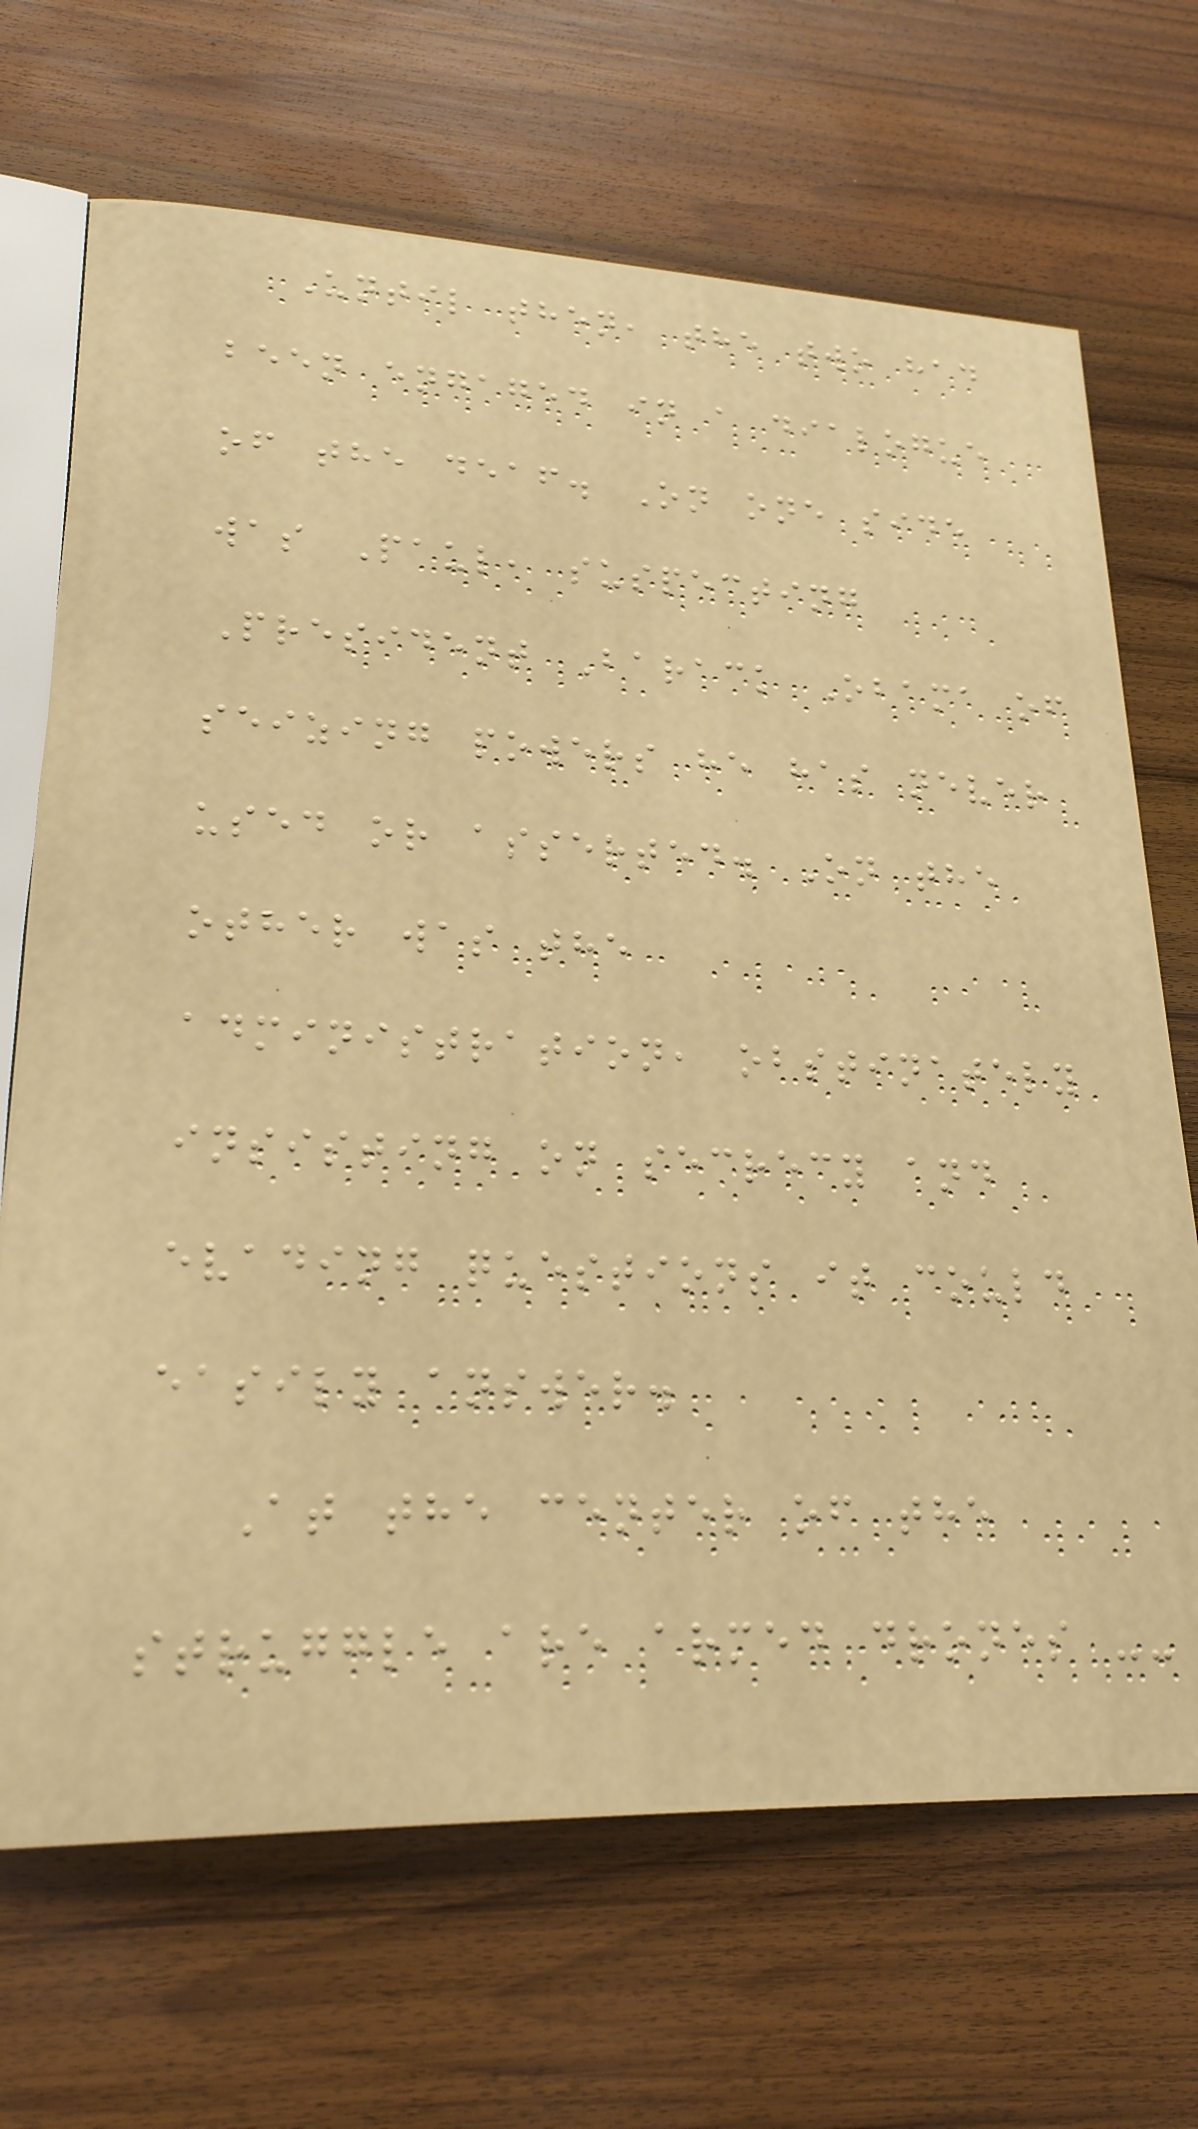Until then, the two had
been engaged in a dialogue
of the deaf. On one side
was Paul, suspecting
President Barack Obama of
seizing powers he has never
used or asserted. On the
other was the
administration, obstinately
insisting on secrecy and
evading questions it could
easily answer.
At the center of the
struggle are armed drones --
